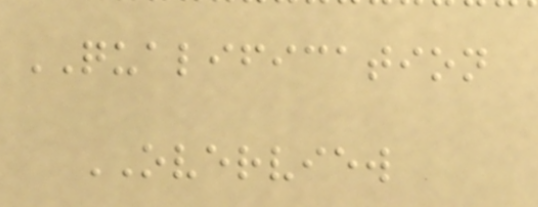QUALIFICATION
OVERVIEW
